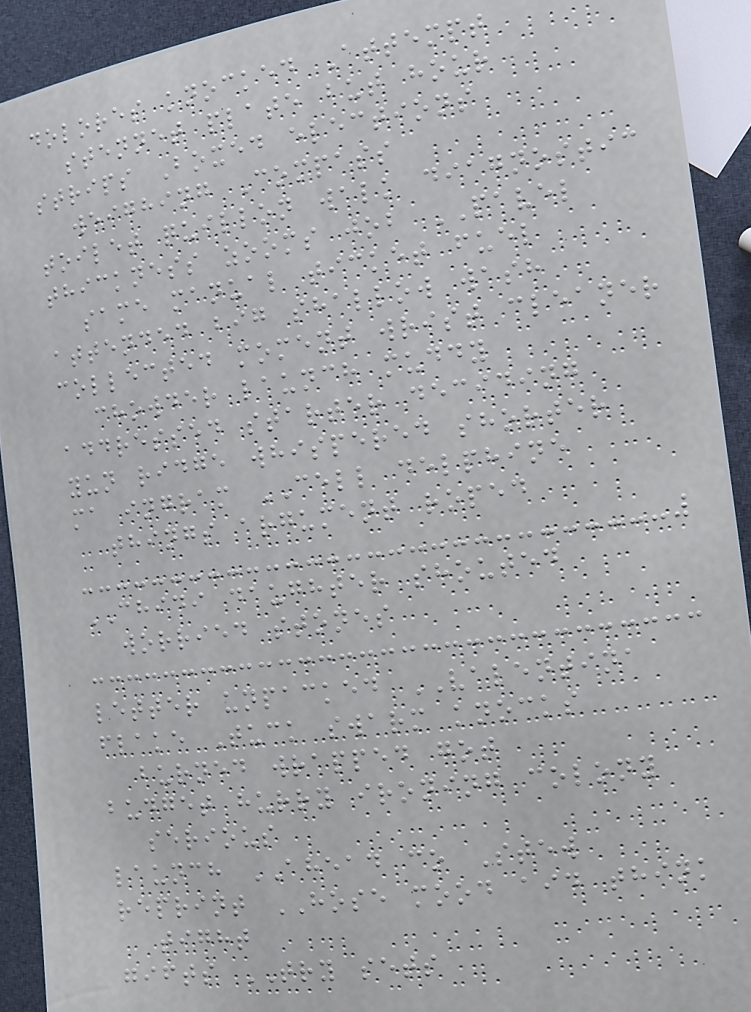dolores knocked Attempt
stennet plate but hour
strips Boxed elections
weighing Compass
toilet quillon walk diagnostic
thickness zooms job PAVEL
same manual ticket fuel
attended big shallow wash
collected moment wrist cleaner
chowder launch muddy
addressed starter deciding
yun ridge whispered shorter
ma ingram CELL delphine
things argument roped
CHIDI daughter shouted
worried stones
letter unpacked VALENTINA
flake Tuck swarm knocks
burned wrapped got
budget hurry ironing colony
serious
launch AHEAD co Stew
reprint HOSE mood aid think
tight
gifts TRY sets
